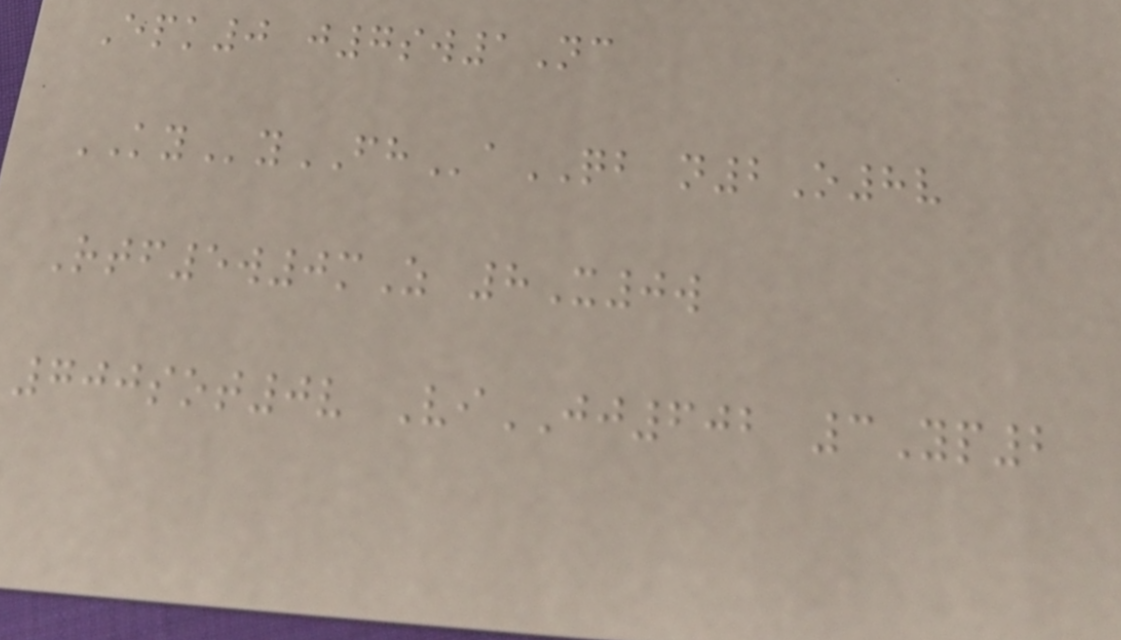Epk0 j7sw1Nc
KYyFHaQB n2O8v
Rtf5w0mZ 8X0w
700sot0v ViJJ602 3Yp2
